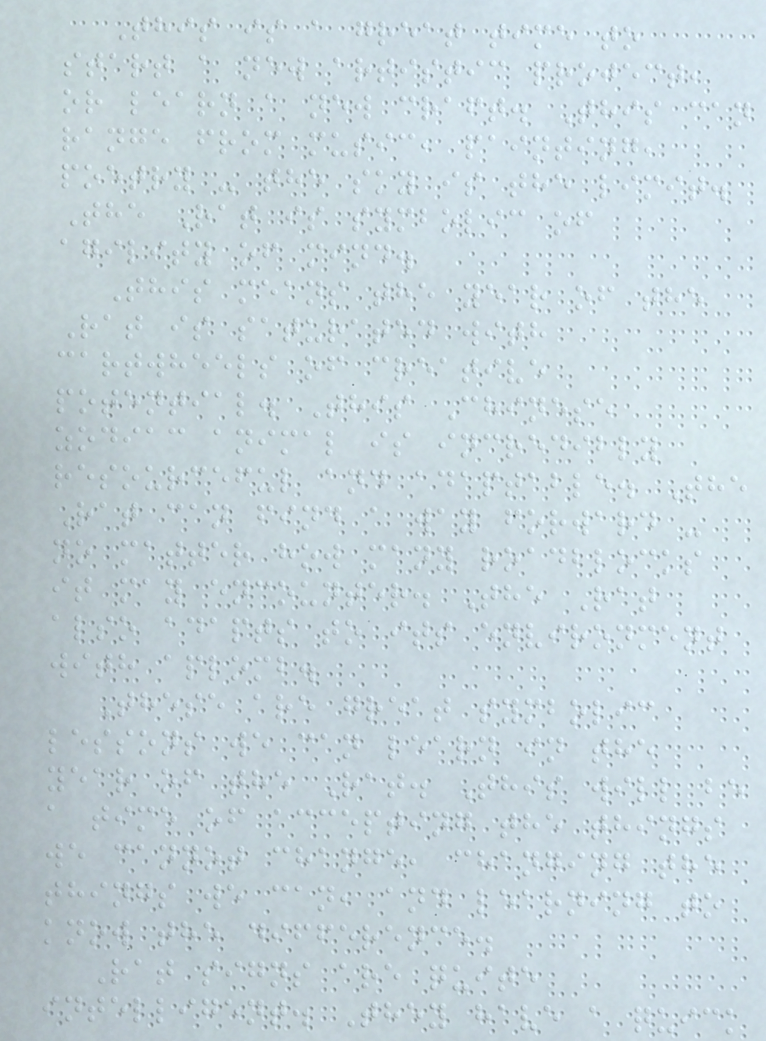This is a great time to
start a new artistic project,
or learn a new craft. This can
range from music, painting,
poetry - the sky is the limit.
The Rat is symbolic of
agility of mind.
This means the year of the
Rat is saturated with
cartwheels of creative
potential. This Chinese
zodiac animal is incredibly
resourceful and adaptable. The
Rat can find a way forward -
no matter how many roadblocks
it may encounter. The Rat
also adapts to its environment
with aplomb.
These are great symbolic
lessons we can learn in the
year of the Rat. This will be
a time of accepting the things
we cannot change, changing the
things we can, and learning to
know the difference.
Rat signs are quite
intelligent. They have a quick
